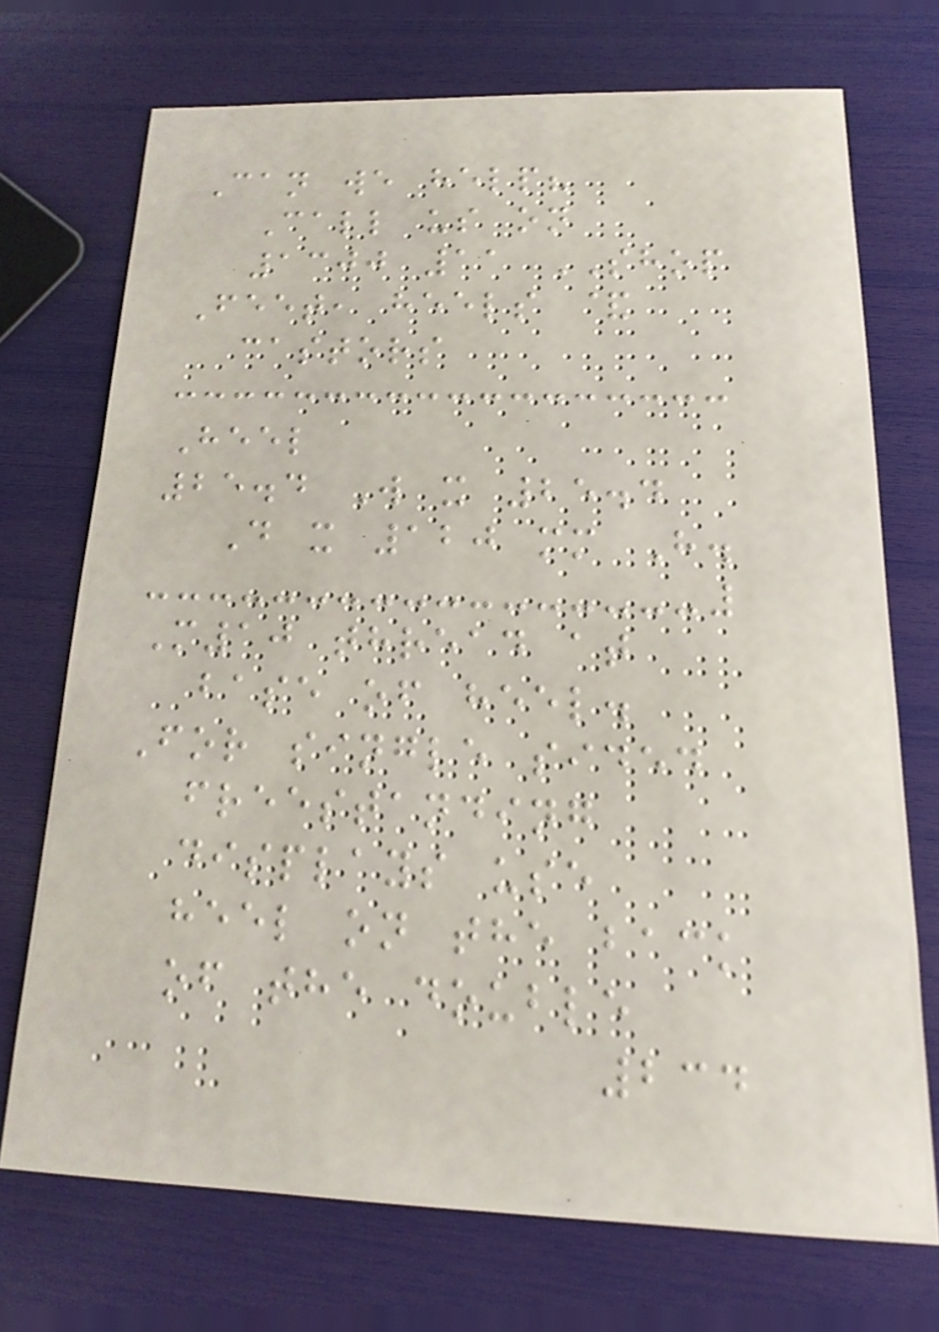Can we help?
Call us on
1300 11 SHOP
Feet, heels &
castors
Heel
25.4 W x 25.4
D x 120 mm H.
M10 thread at
base of heel.
For single sided
freestanding
displays use
heel on the back
of the double
234
